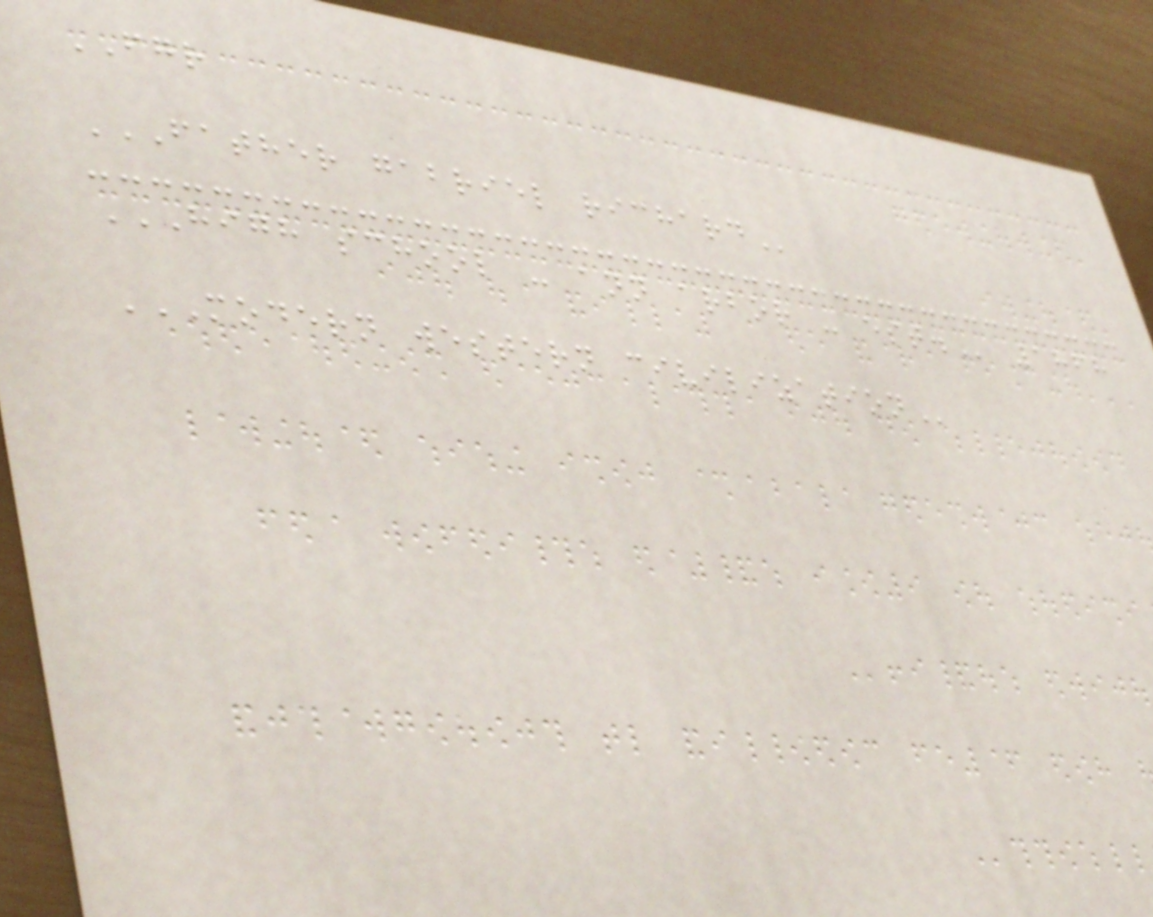FGR
FATHER GABRIEL RICHARD
HIGH SCHOOL - ANN ARBOR - EST. 1868
MODERN WESTERN CIVILIZATION
